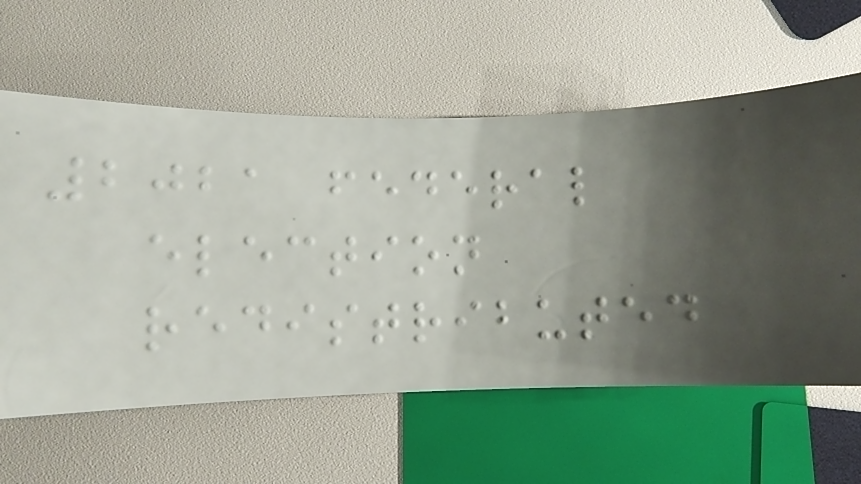2021 federal
election
redistributed
